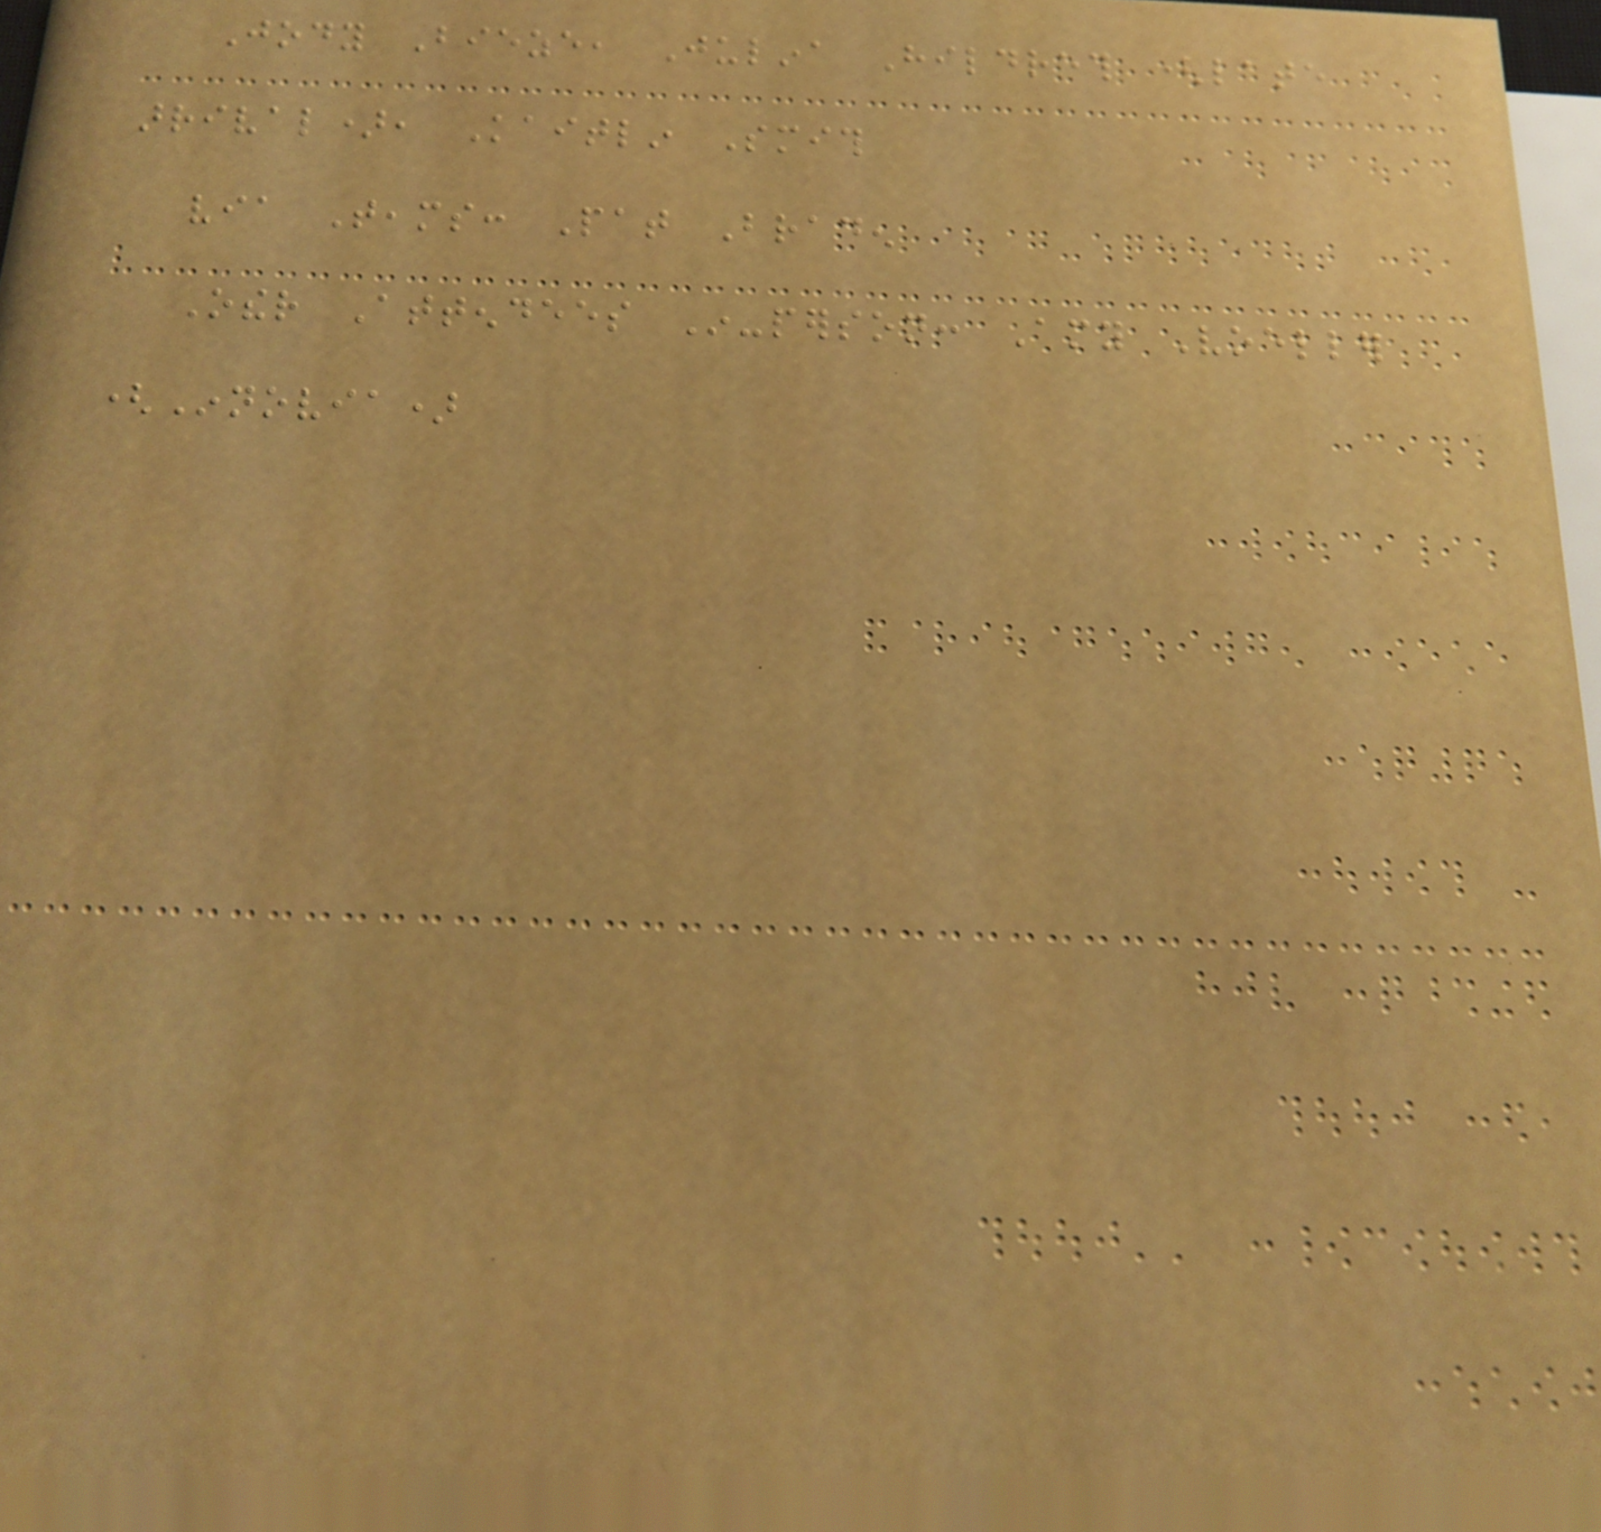Jody Bieze, Julina Hildreth (late
arrival), Kaitlin Smith
via Teams: Pat Braden
Other Attendees In-person: Amy Voeller
(Innovia)
